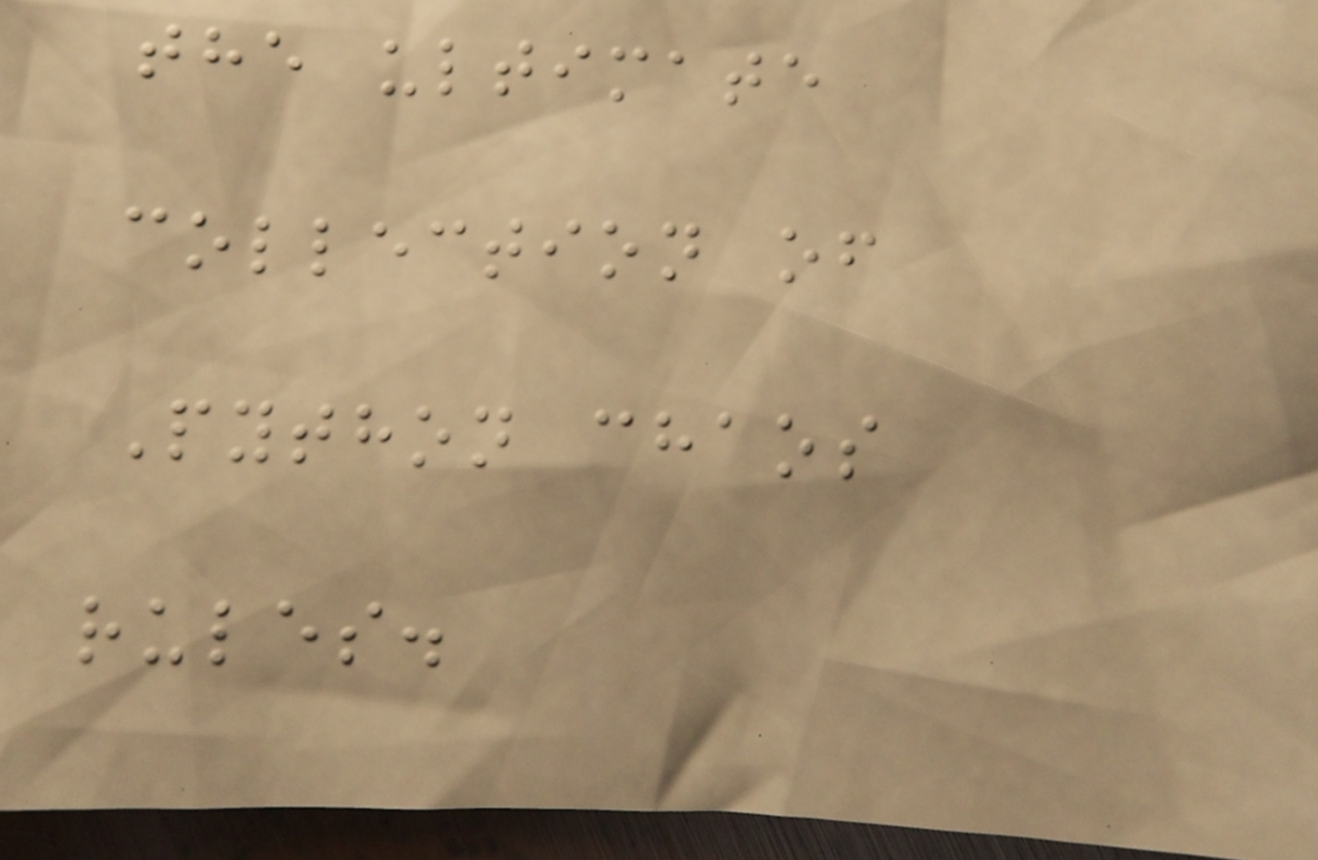the ultimate
collection of
Python chaos
rules.
